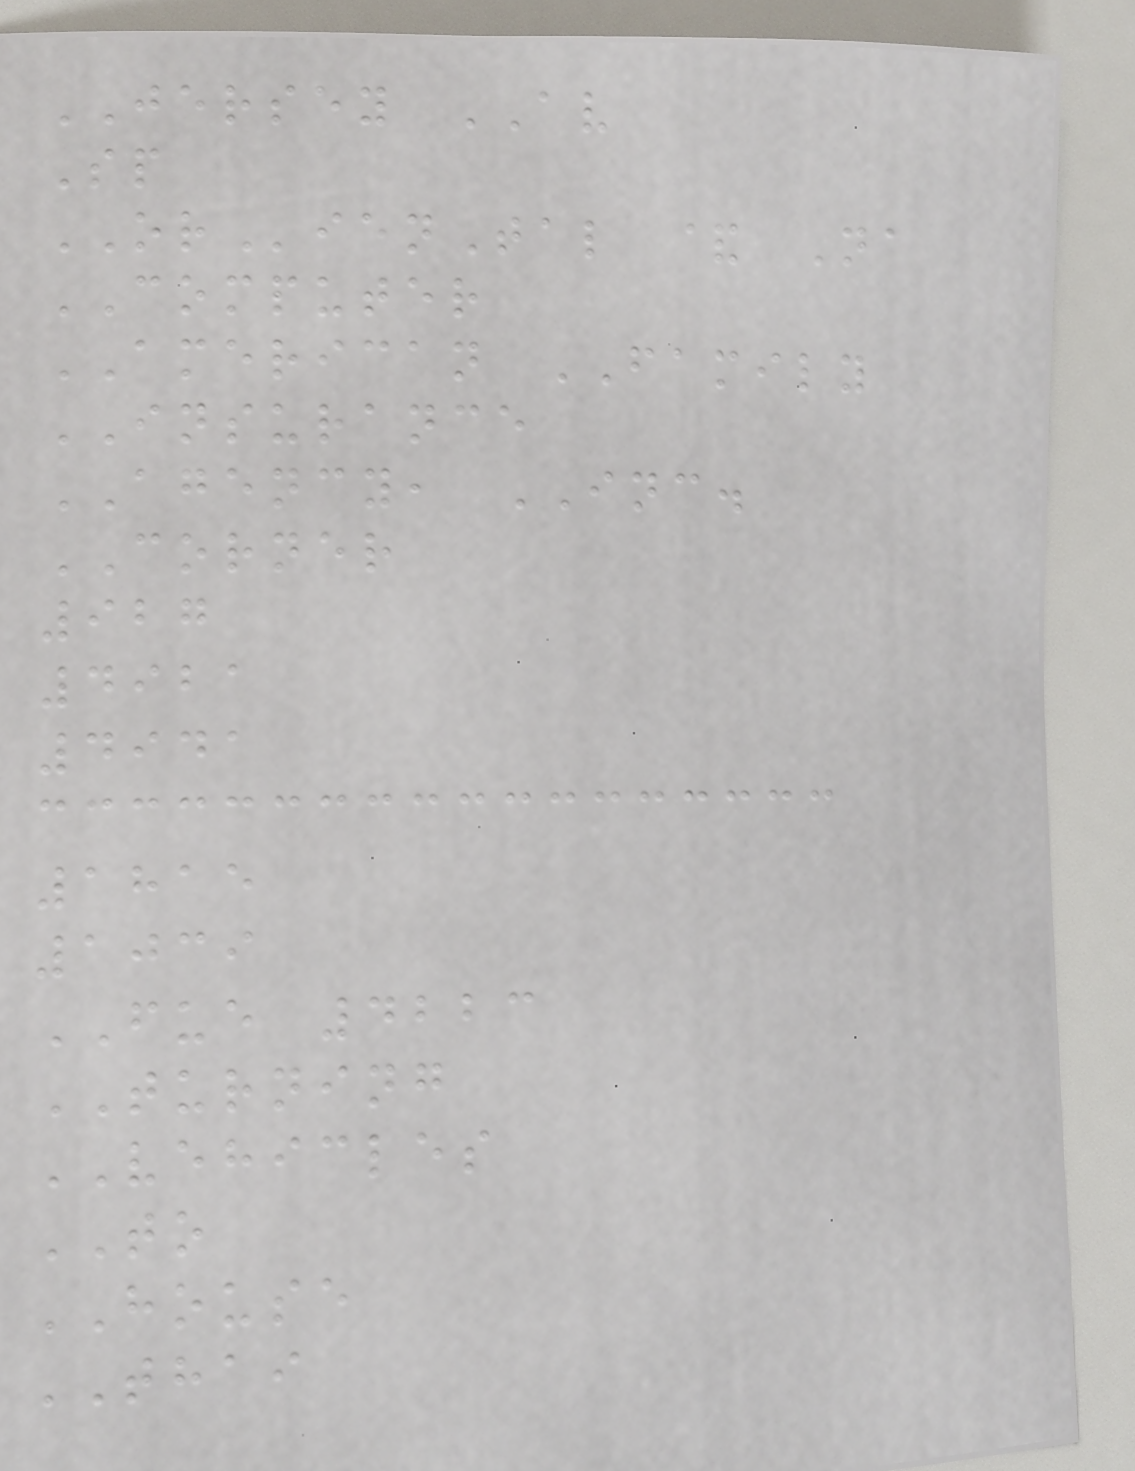JERSEY AV
Sp
ORienTal & Na
COMPUTER
AMERICAN FAMILY
INSURANCE
AGENCY, INC.
CORNER
927
4921
4941
1815
1039
FUE 4223
TURNING
VEHICLES
TO
HOUSE
THAI
